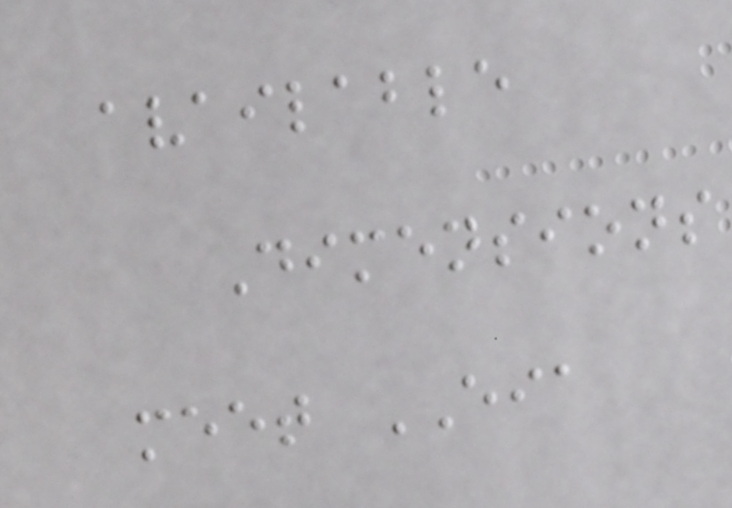available
Dimensions
meet EIA
